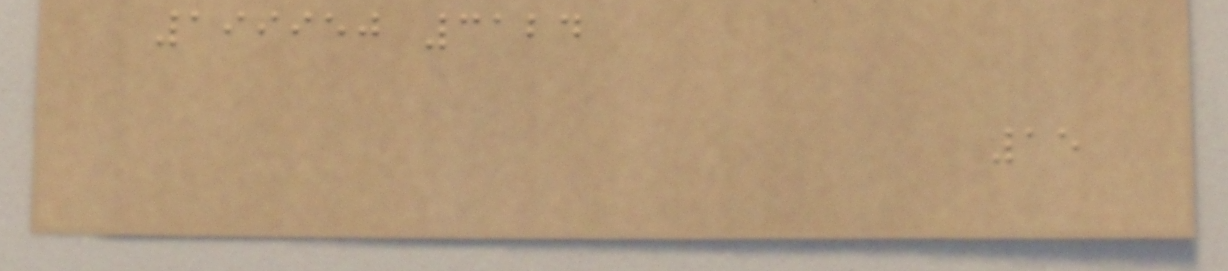199950 3124
15
